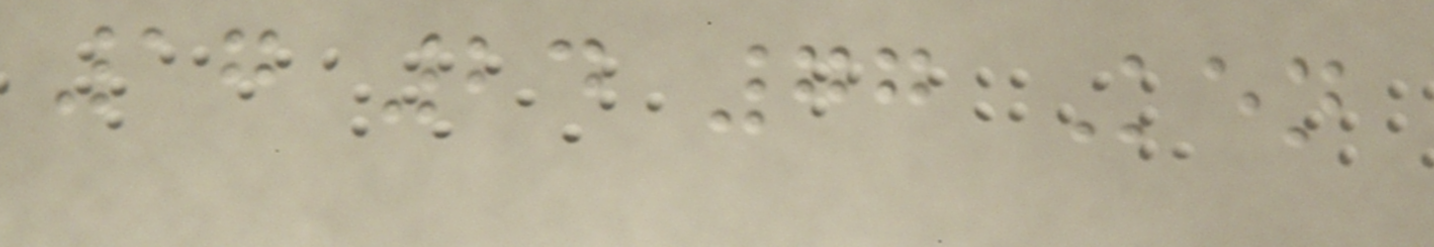17 24 77 Ken
